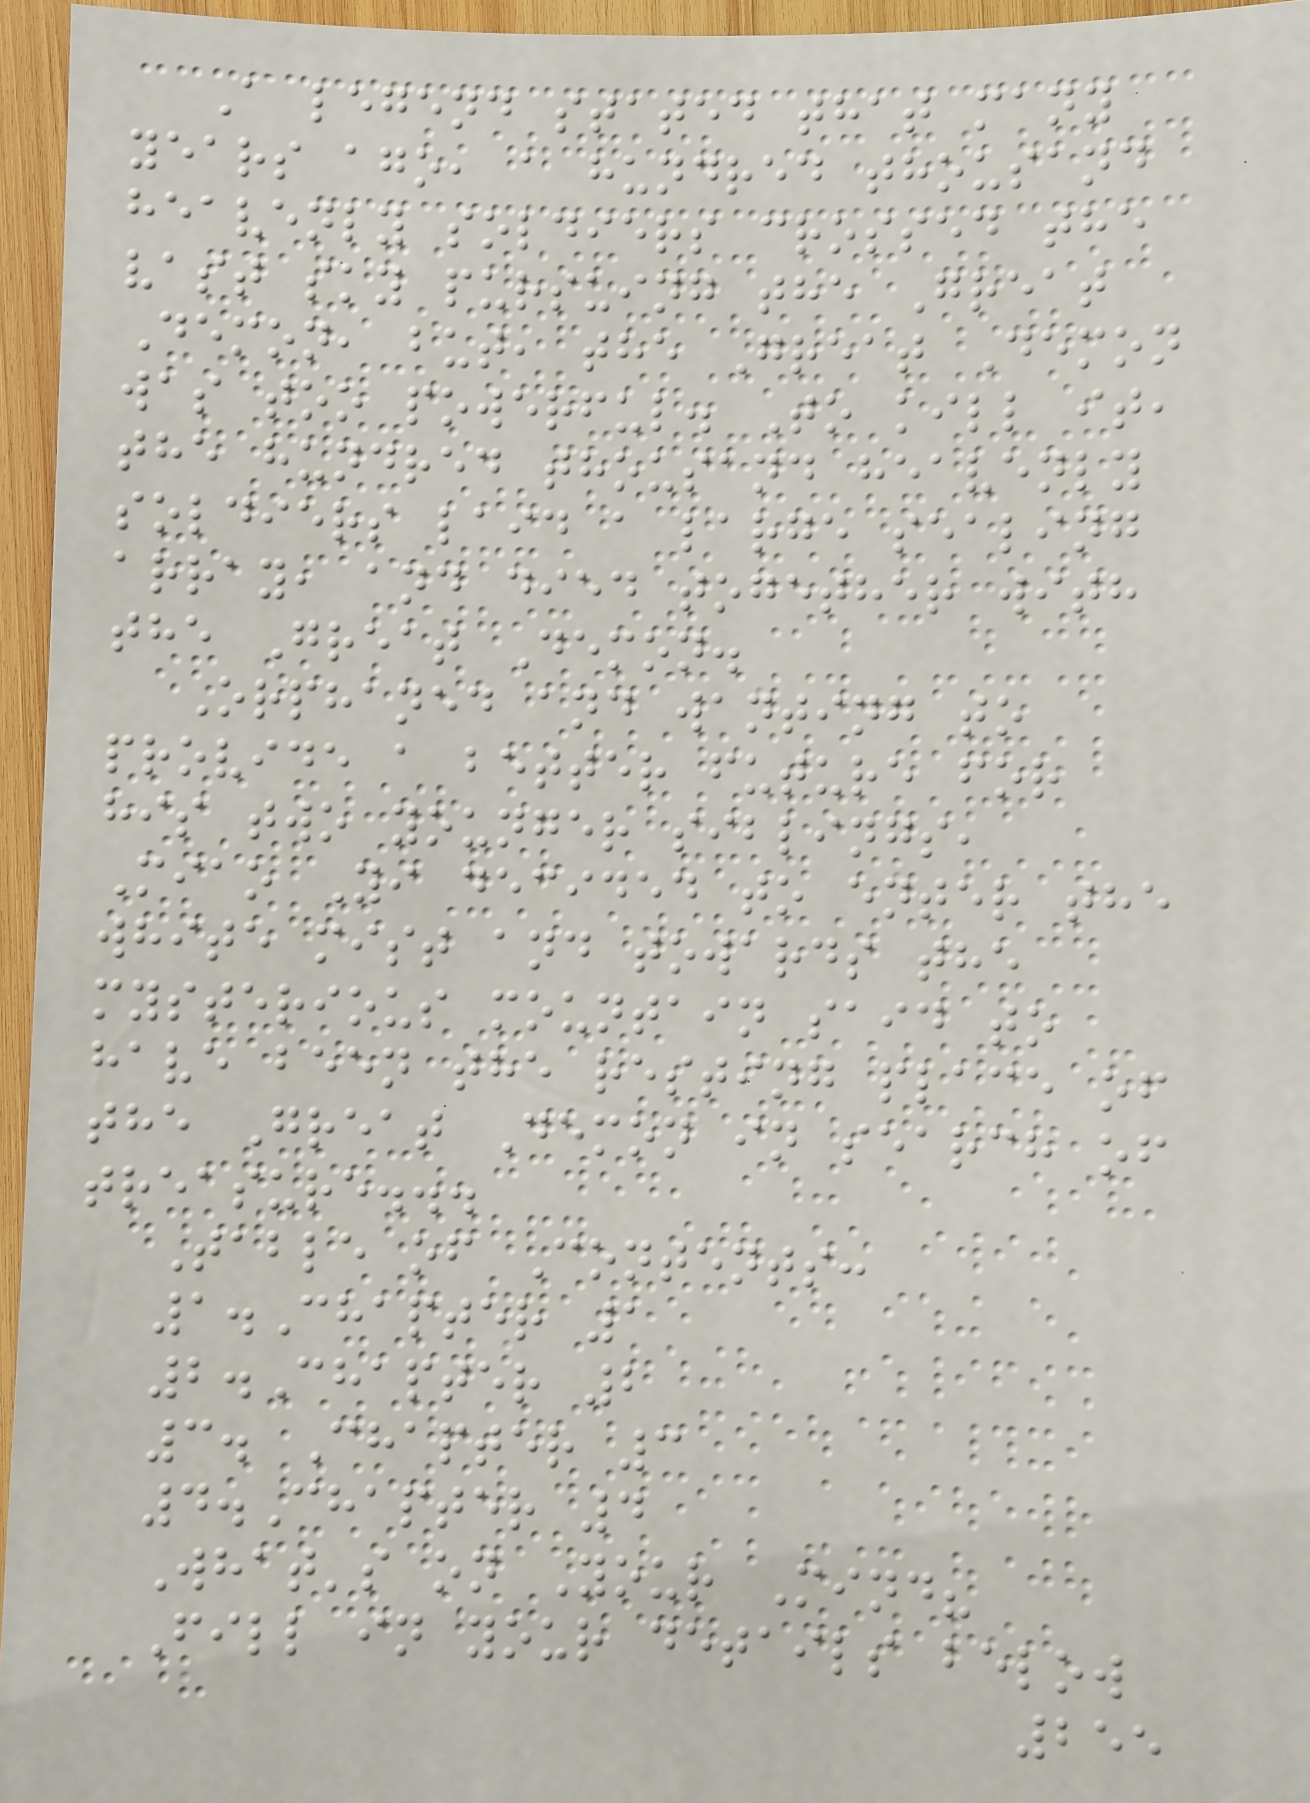A legend stated that many
years ago, a hundred thousand
heavenly soldiers crossed the
vast sky pursuing the Great
Demon, but, the Great Demon
was too powerful. To kill it,
the hundred thousand heavenly
soldiers laid a large sealing
array, and died together with
the Great Demon.
Orphaned and wanting to
provide a better future for
his two younger siblings,
Miao Yi decided to enter the
white mist and towards the
mysterious mountain said to
have been the resting place of
the Great Demon in search of
treasure...
Table of Contents:
1.Chapter 1
2.Chapter 2
3. Chapter 3
4.Chapter 4
What's on Your Mind?
Fill in your details below
255
